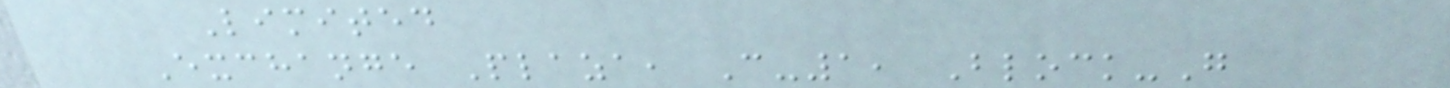Limited
Exchange Plaza, C-1, Block-G
